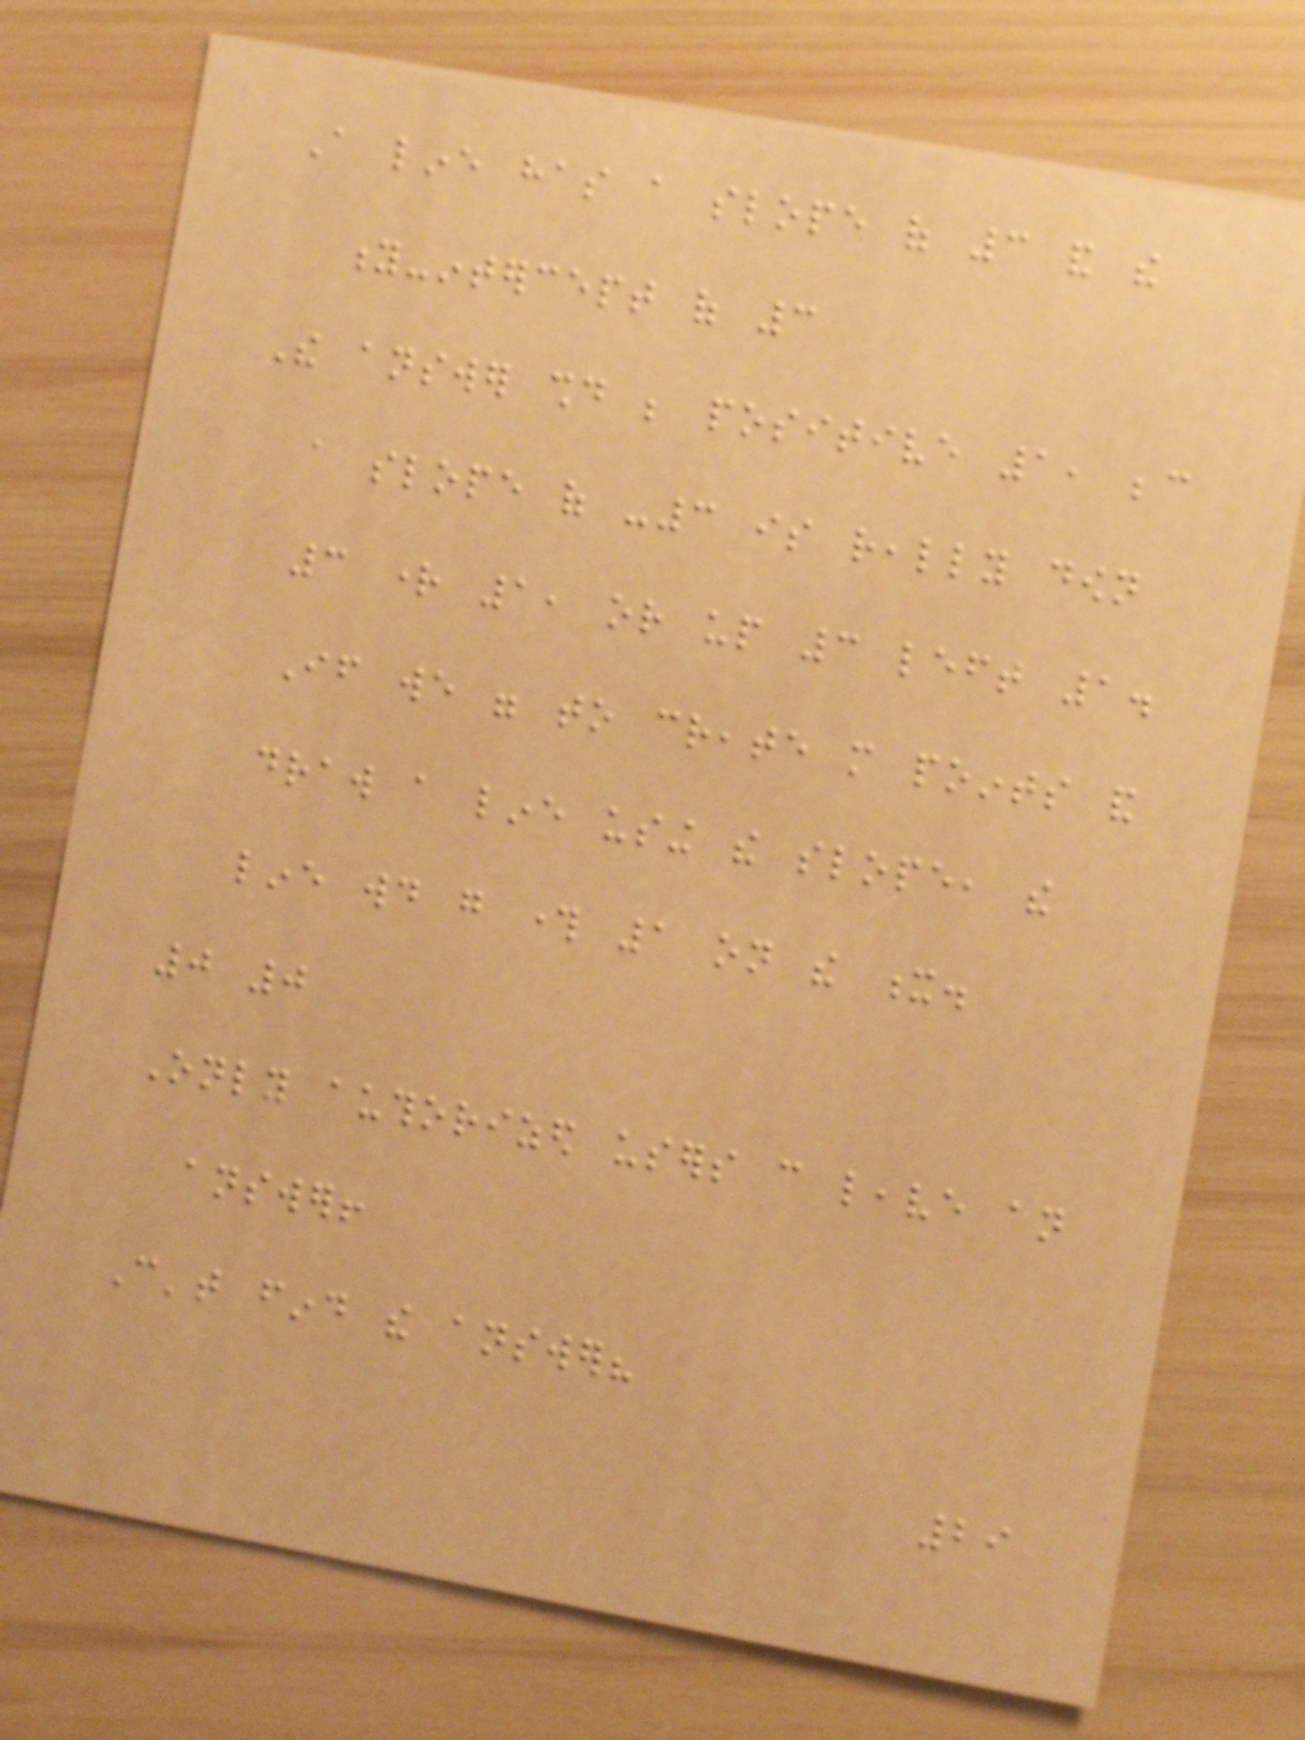A line has a slope of 3 and the
y-intercept of 3
The answer should be positive 1, because
a slope of -3 is really down
3 right 1, or up 3 left 1.
If we were to create more points and
draw a line using the slope, the
line would go through 1 on the x.
0 0
Only authorized users can leave an
answer!
Can't find the answer?
29
